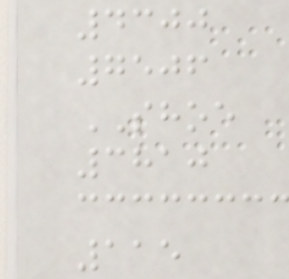4300
7506
SHOE
3810
115
